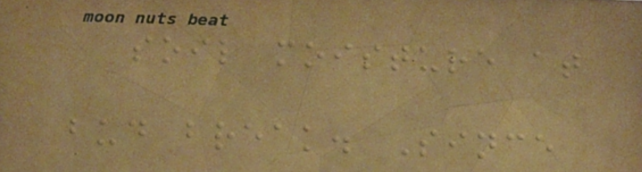soil moisture at
bud break. Since
